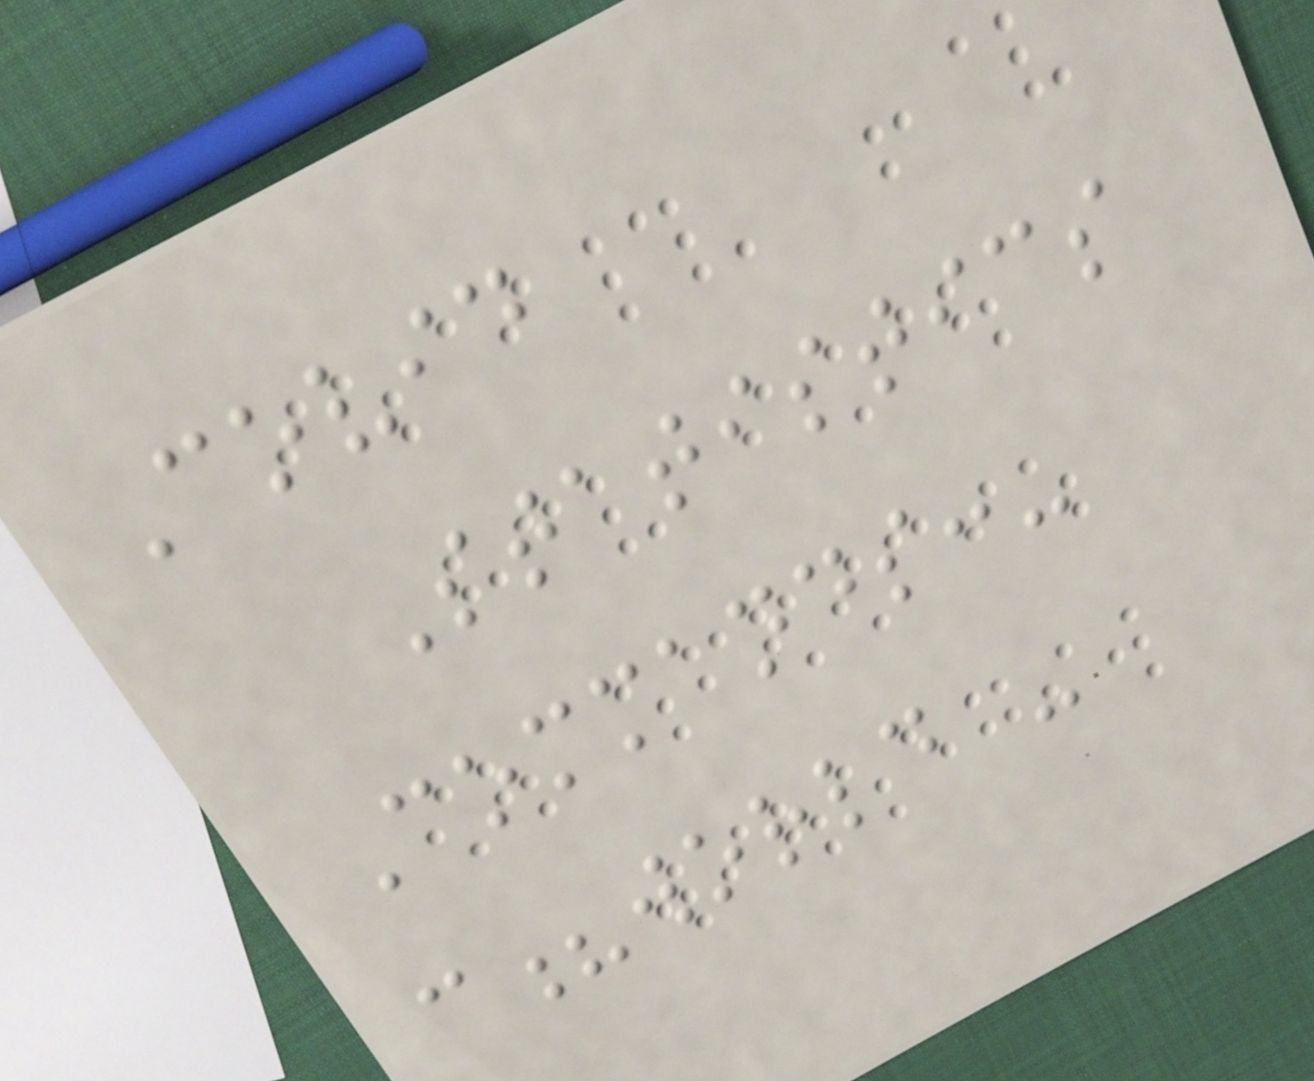Covid
Statistics
Commands:-
c?world -
